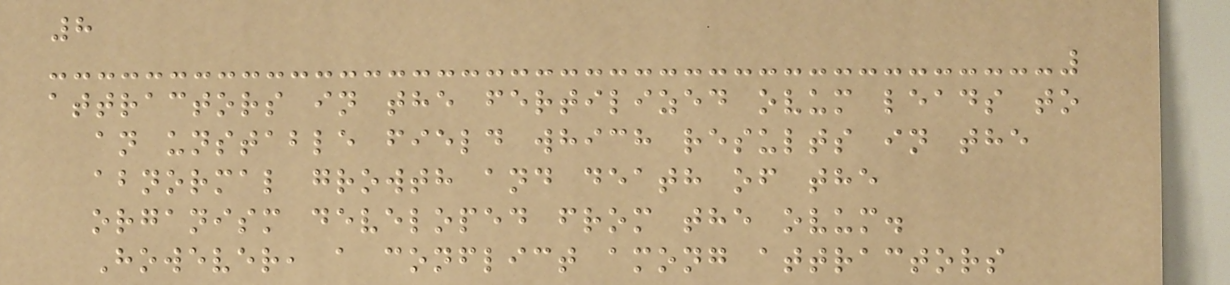8
attractors in the fertilized ovum leads to
an unstable field which results in the
abnormal growth and death of the
organism developed from the ovum.
However, a conflict among attractors
